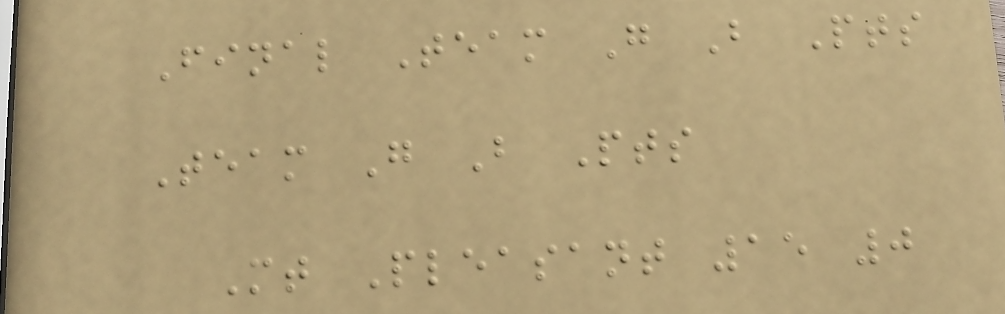Final Team G B Pts
Team G B Pts
Mt Pleasant 15 0
